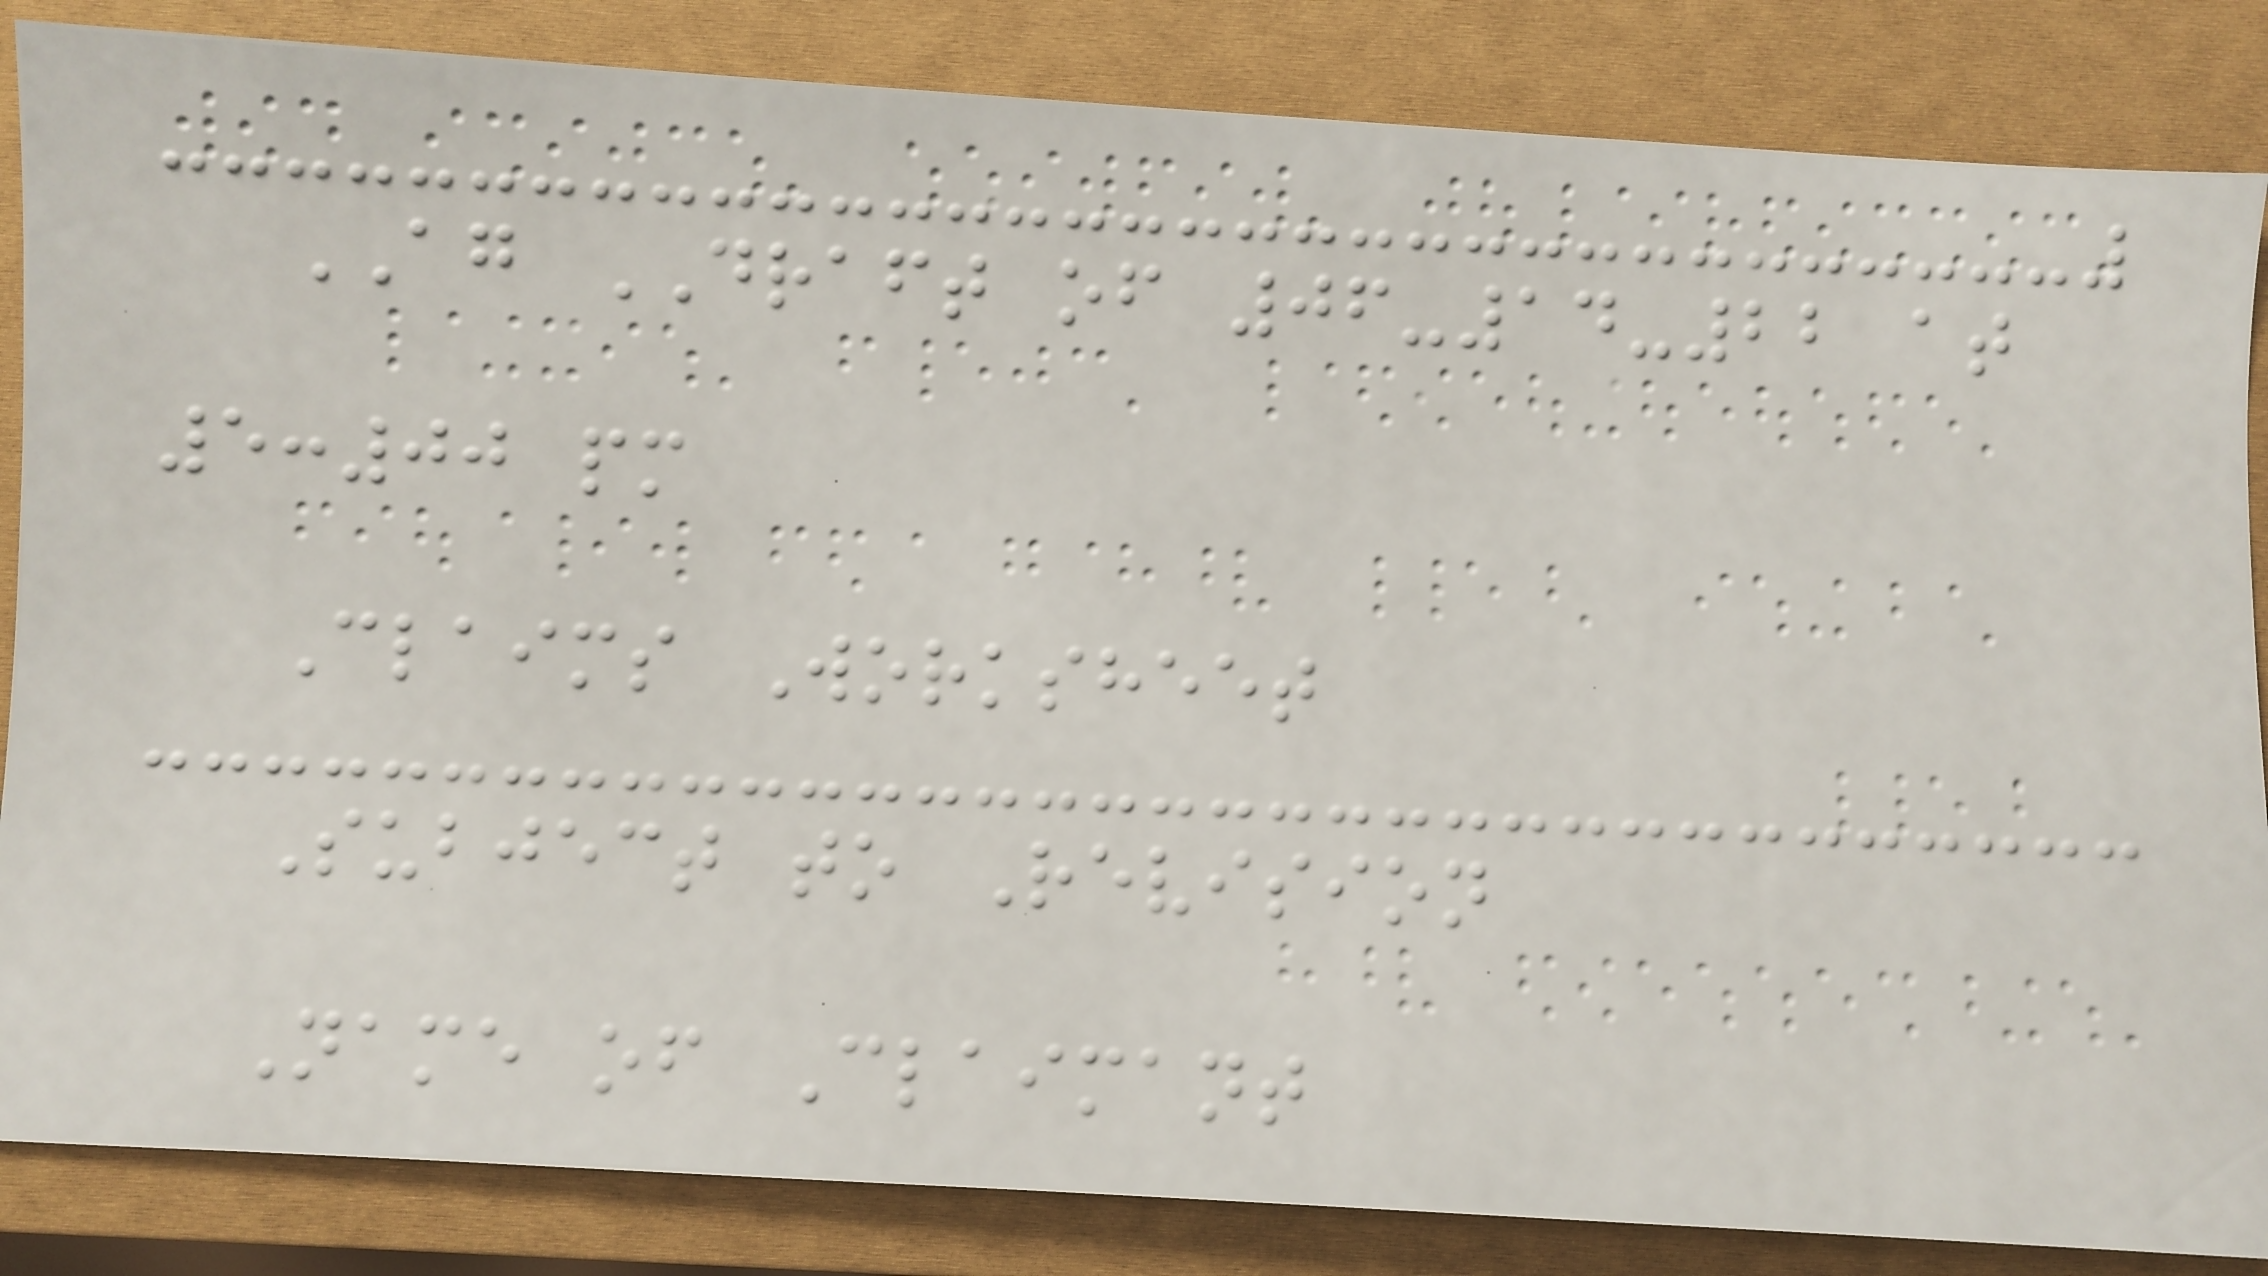AG DRAFT of 06-14-22 at
5:00 pm
Claims Worksheet
Subject to Revision
Name of Claimant
